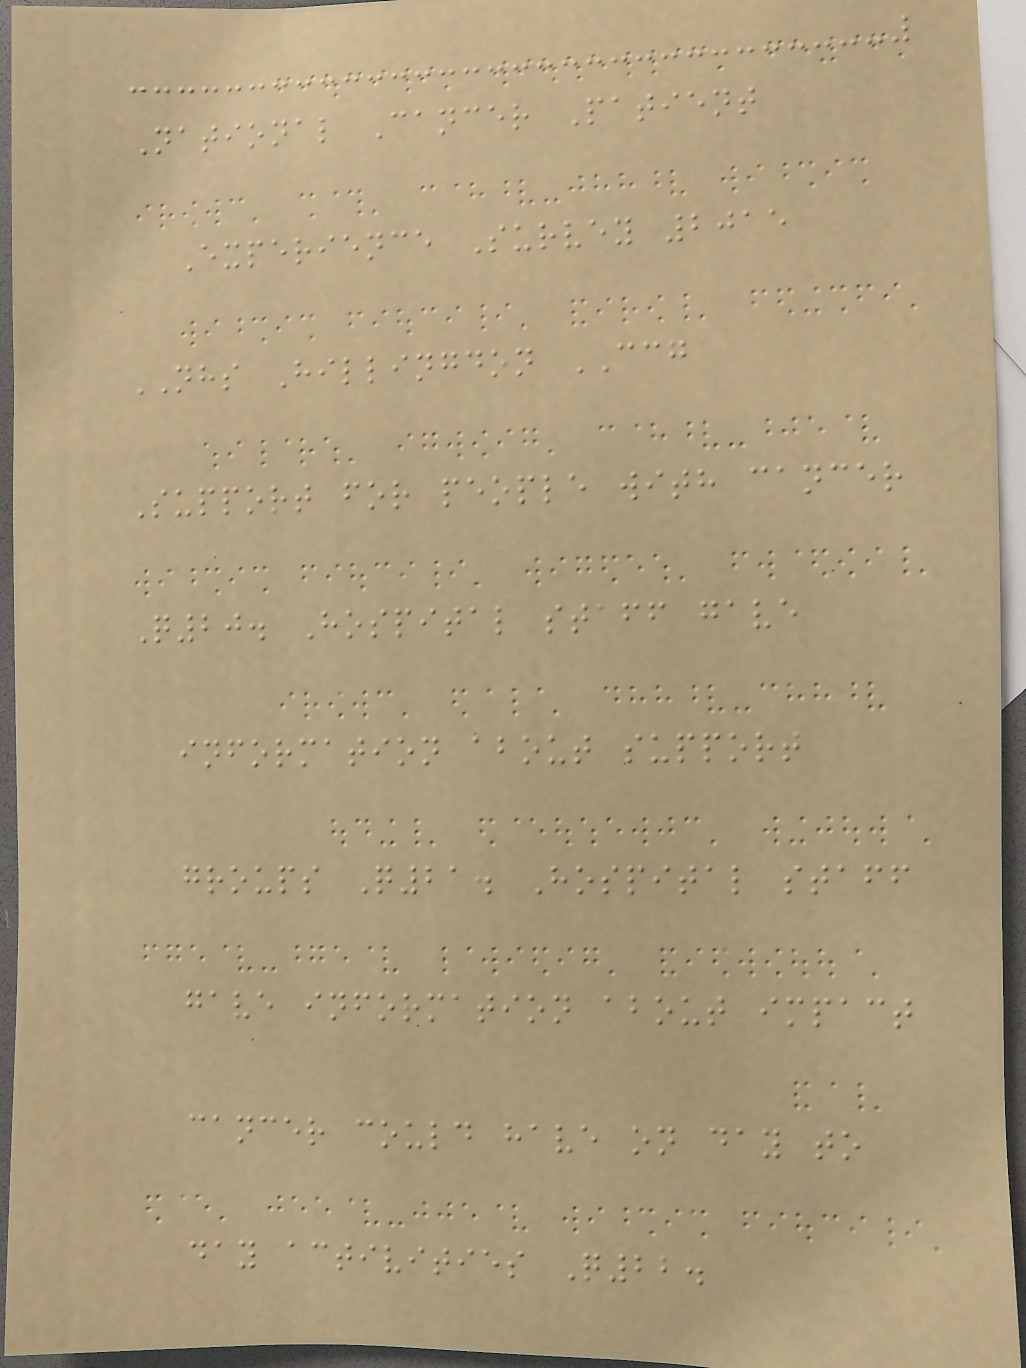National Cancer Patient
Experience Survey 2015
NHS Hillingdon CCG
Support for people with cancer
Q20. Hospital staff gave
information about support
groups Q21. Hospital staff
gave information about impact
cancer could have on day to
day activities Q22.
